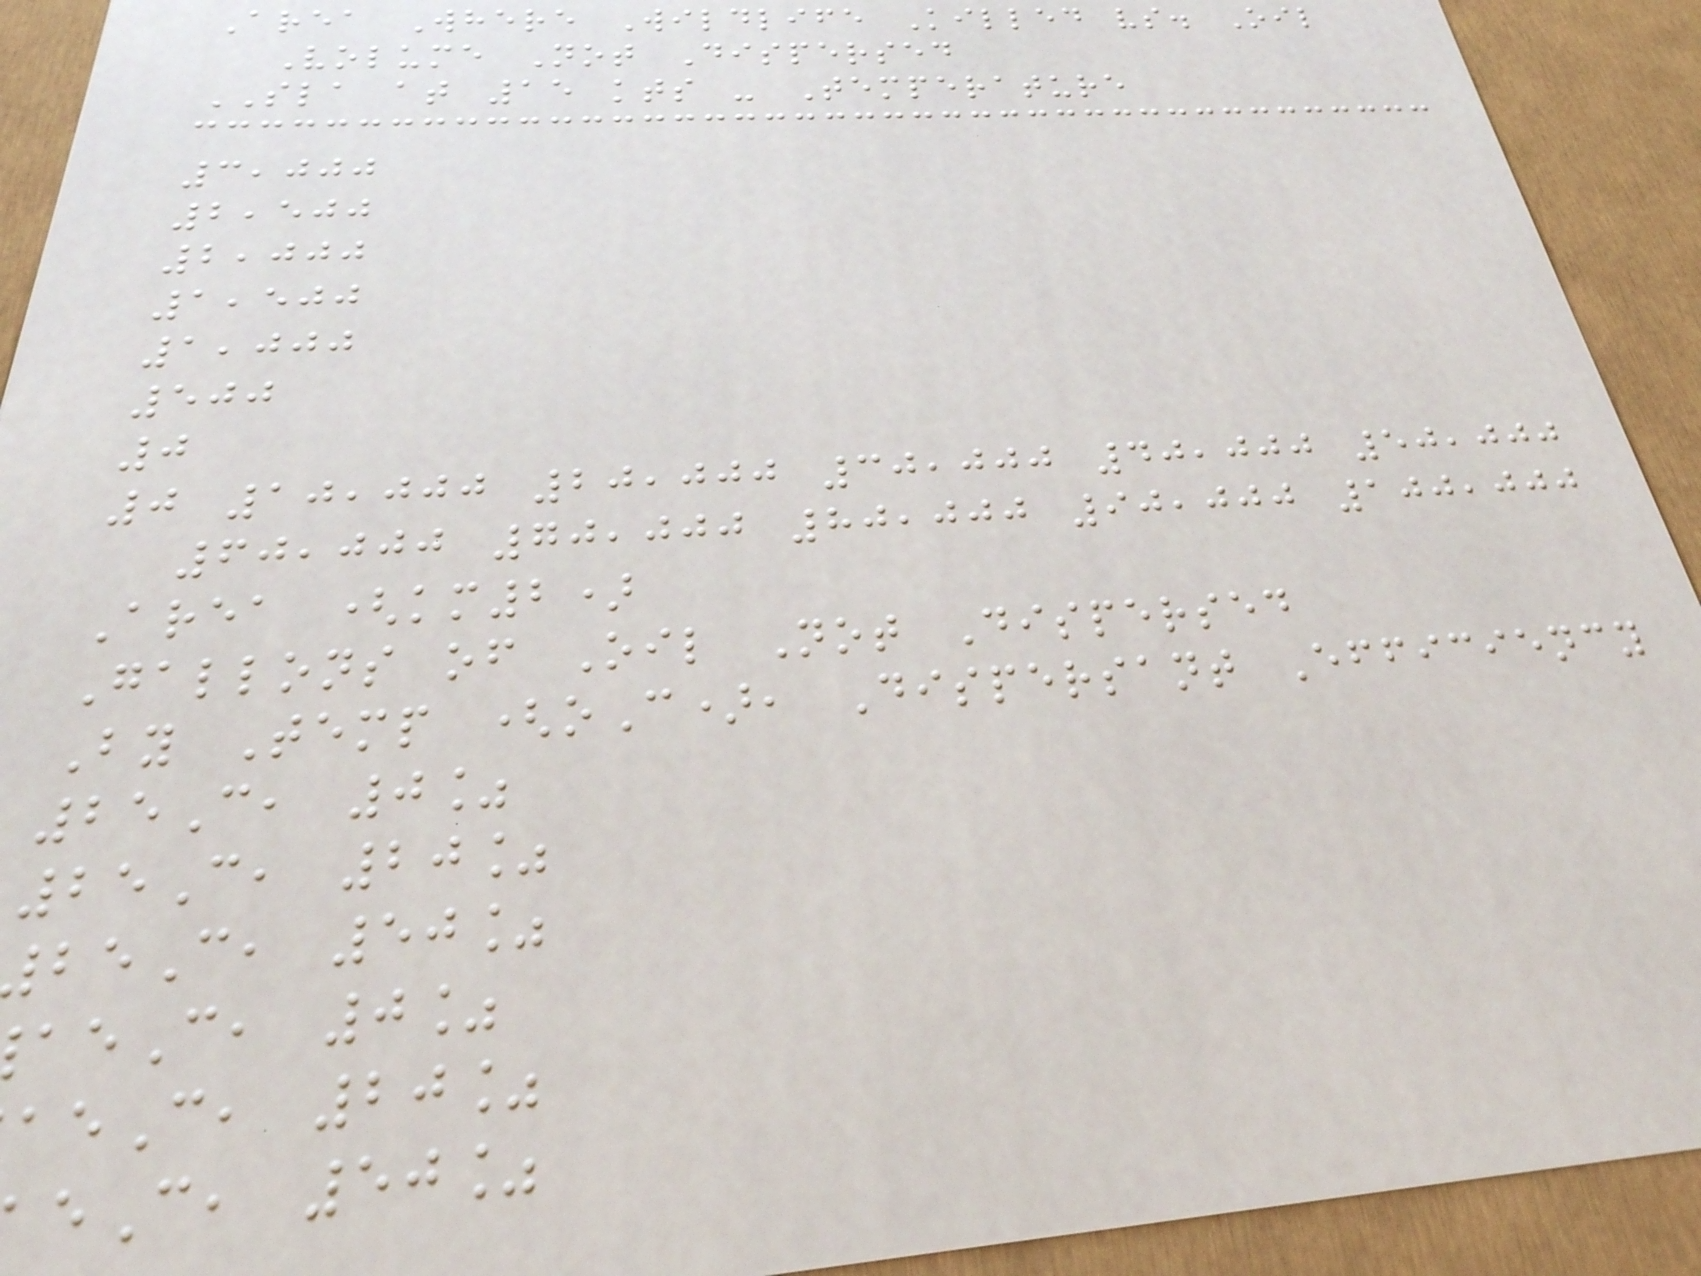Area Where Wildlife Killed vs. Oil
Volume Not Dispersed
SLA at 15 kts - Temperature
3,000
2,500
2,000
1,500
1,000
500
0
0 10,000 20,000 30,000 40,000 50,000
60,000 70,000 80,000 90,000 100,000
Area (km2)
Gallons of Oil Not Dispersed
By Temp (oC), Dispersant Efficiency
25C, 0%
25C, 20%
C, 50%
C, 0%
C, 20%
C, 50%
